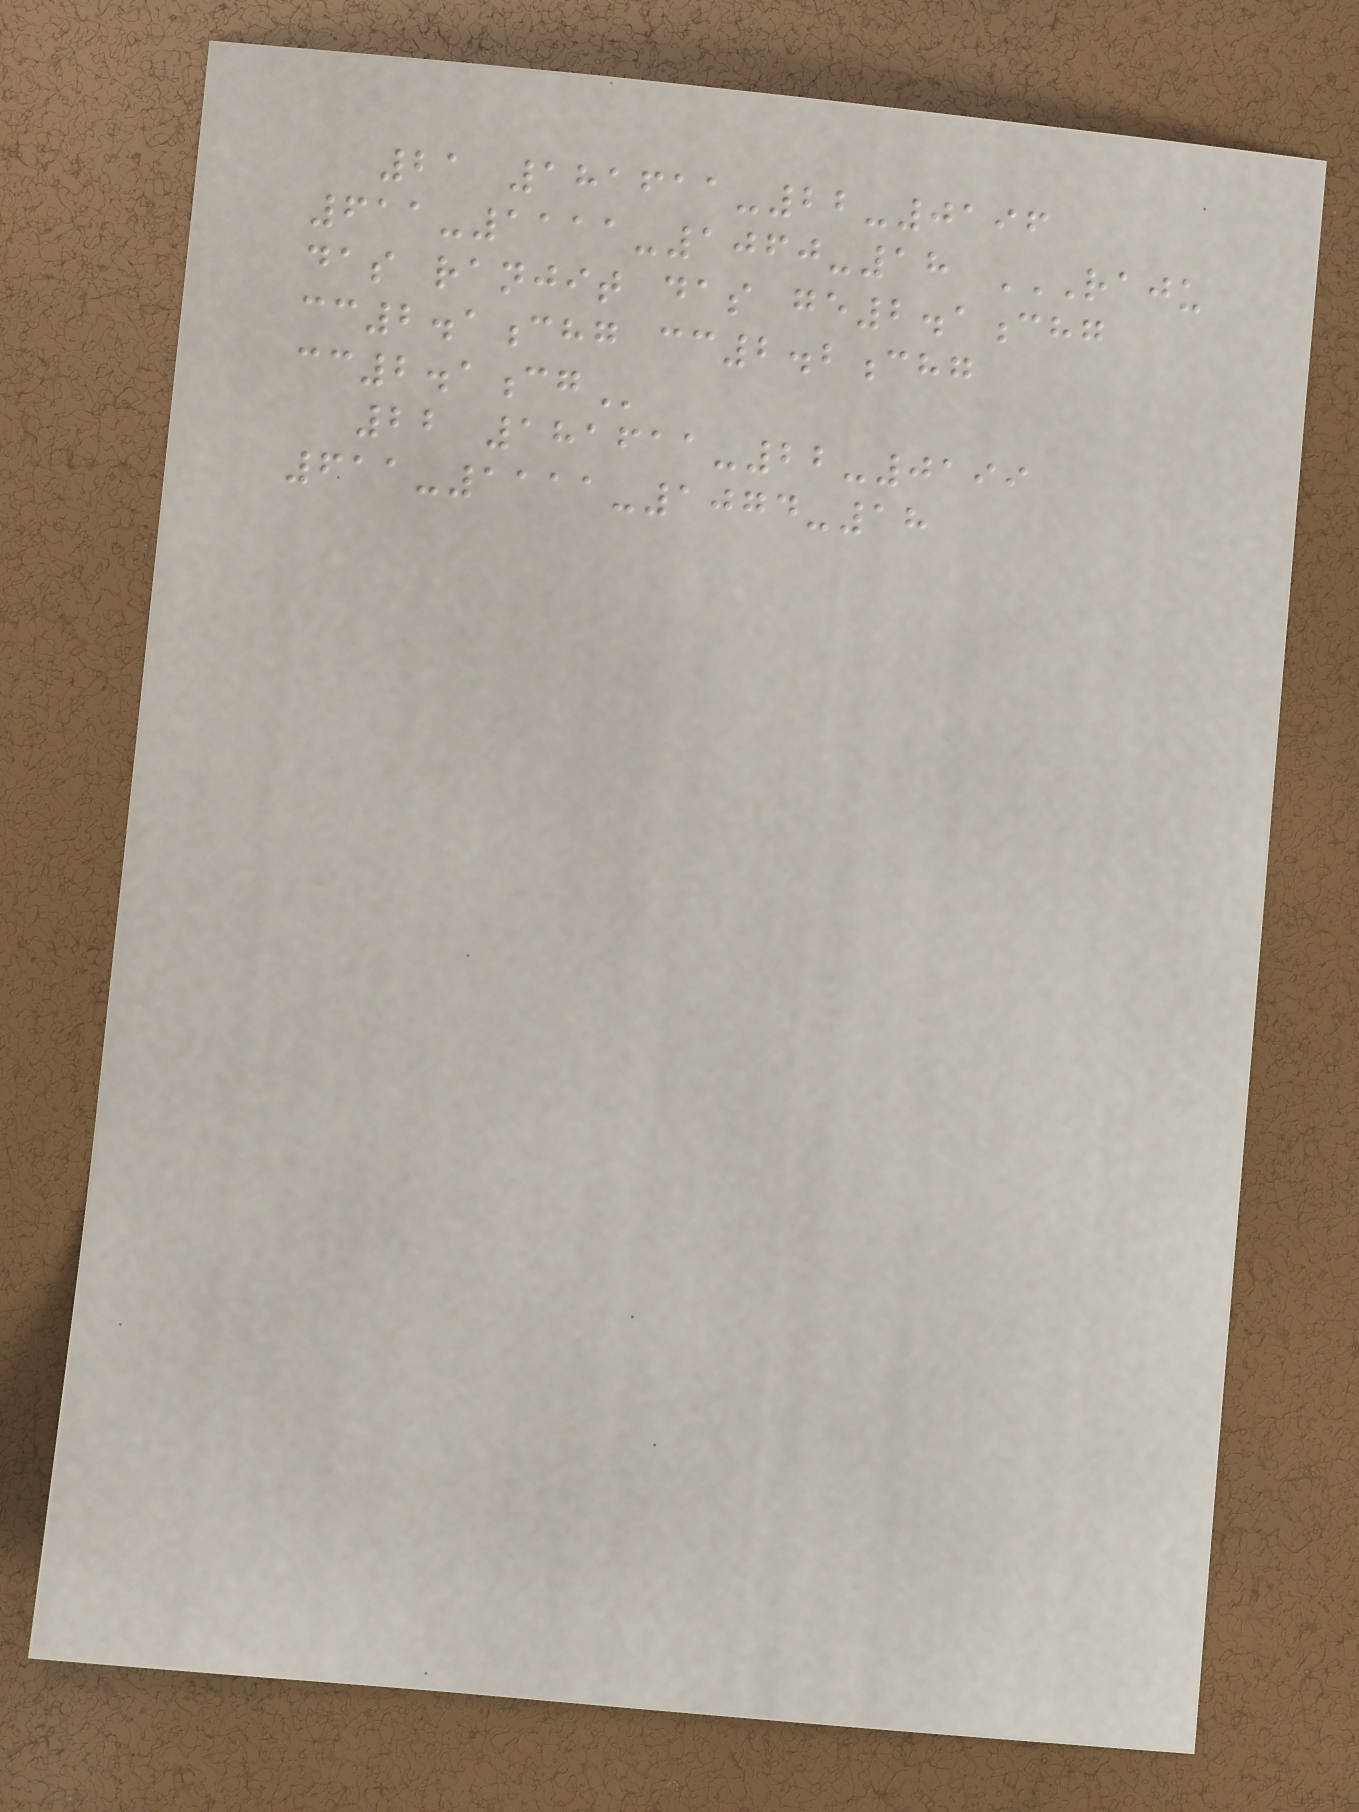21 181611-22-0196
611-1111-1060-18 RAJU
DAS RANJIT DAS GE2.1CHG
CC2.1CHG CC2.2CHG
CC2.1CG
22 181611-22-0199
611-1111-1074-18
